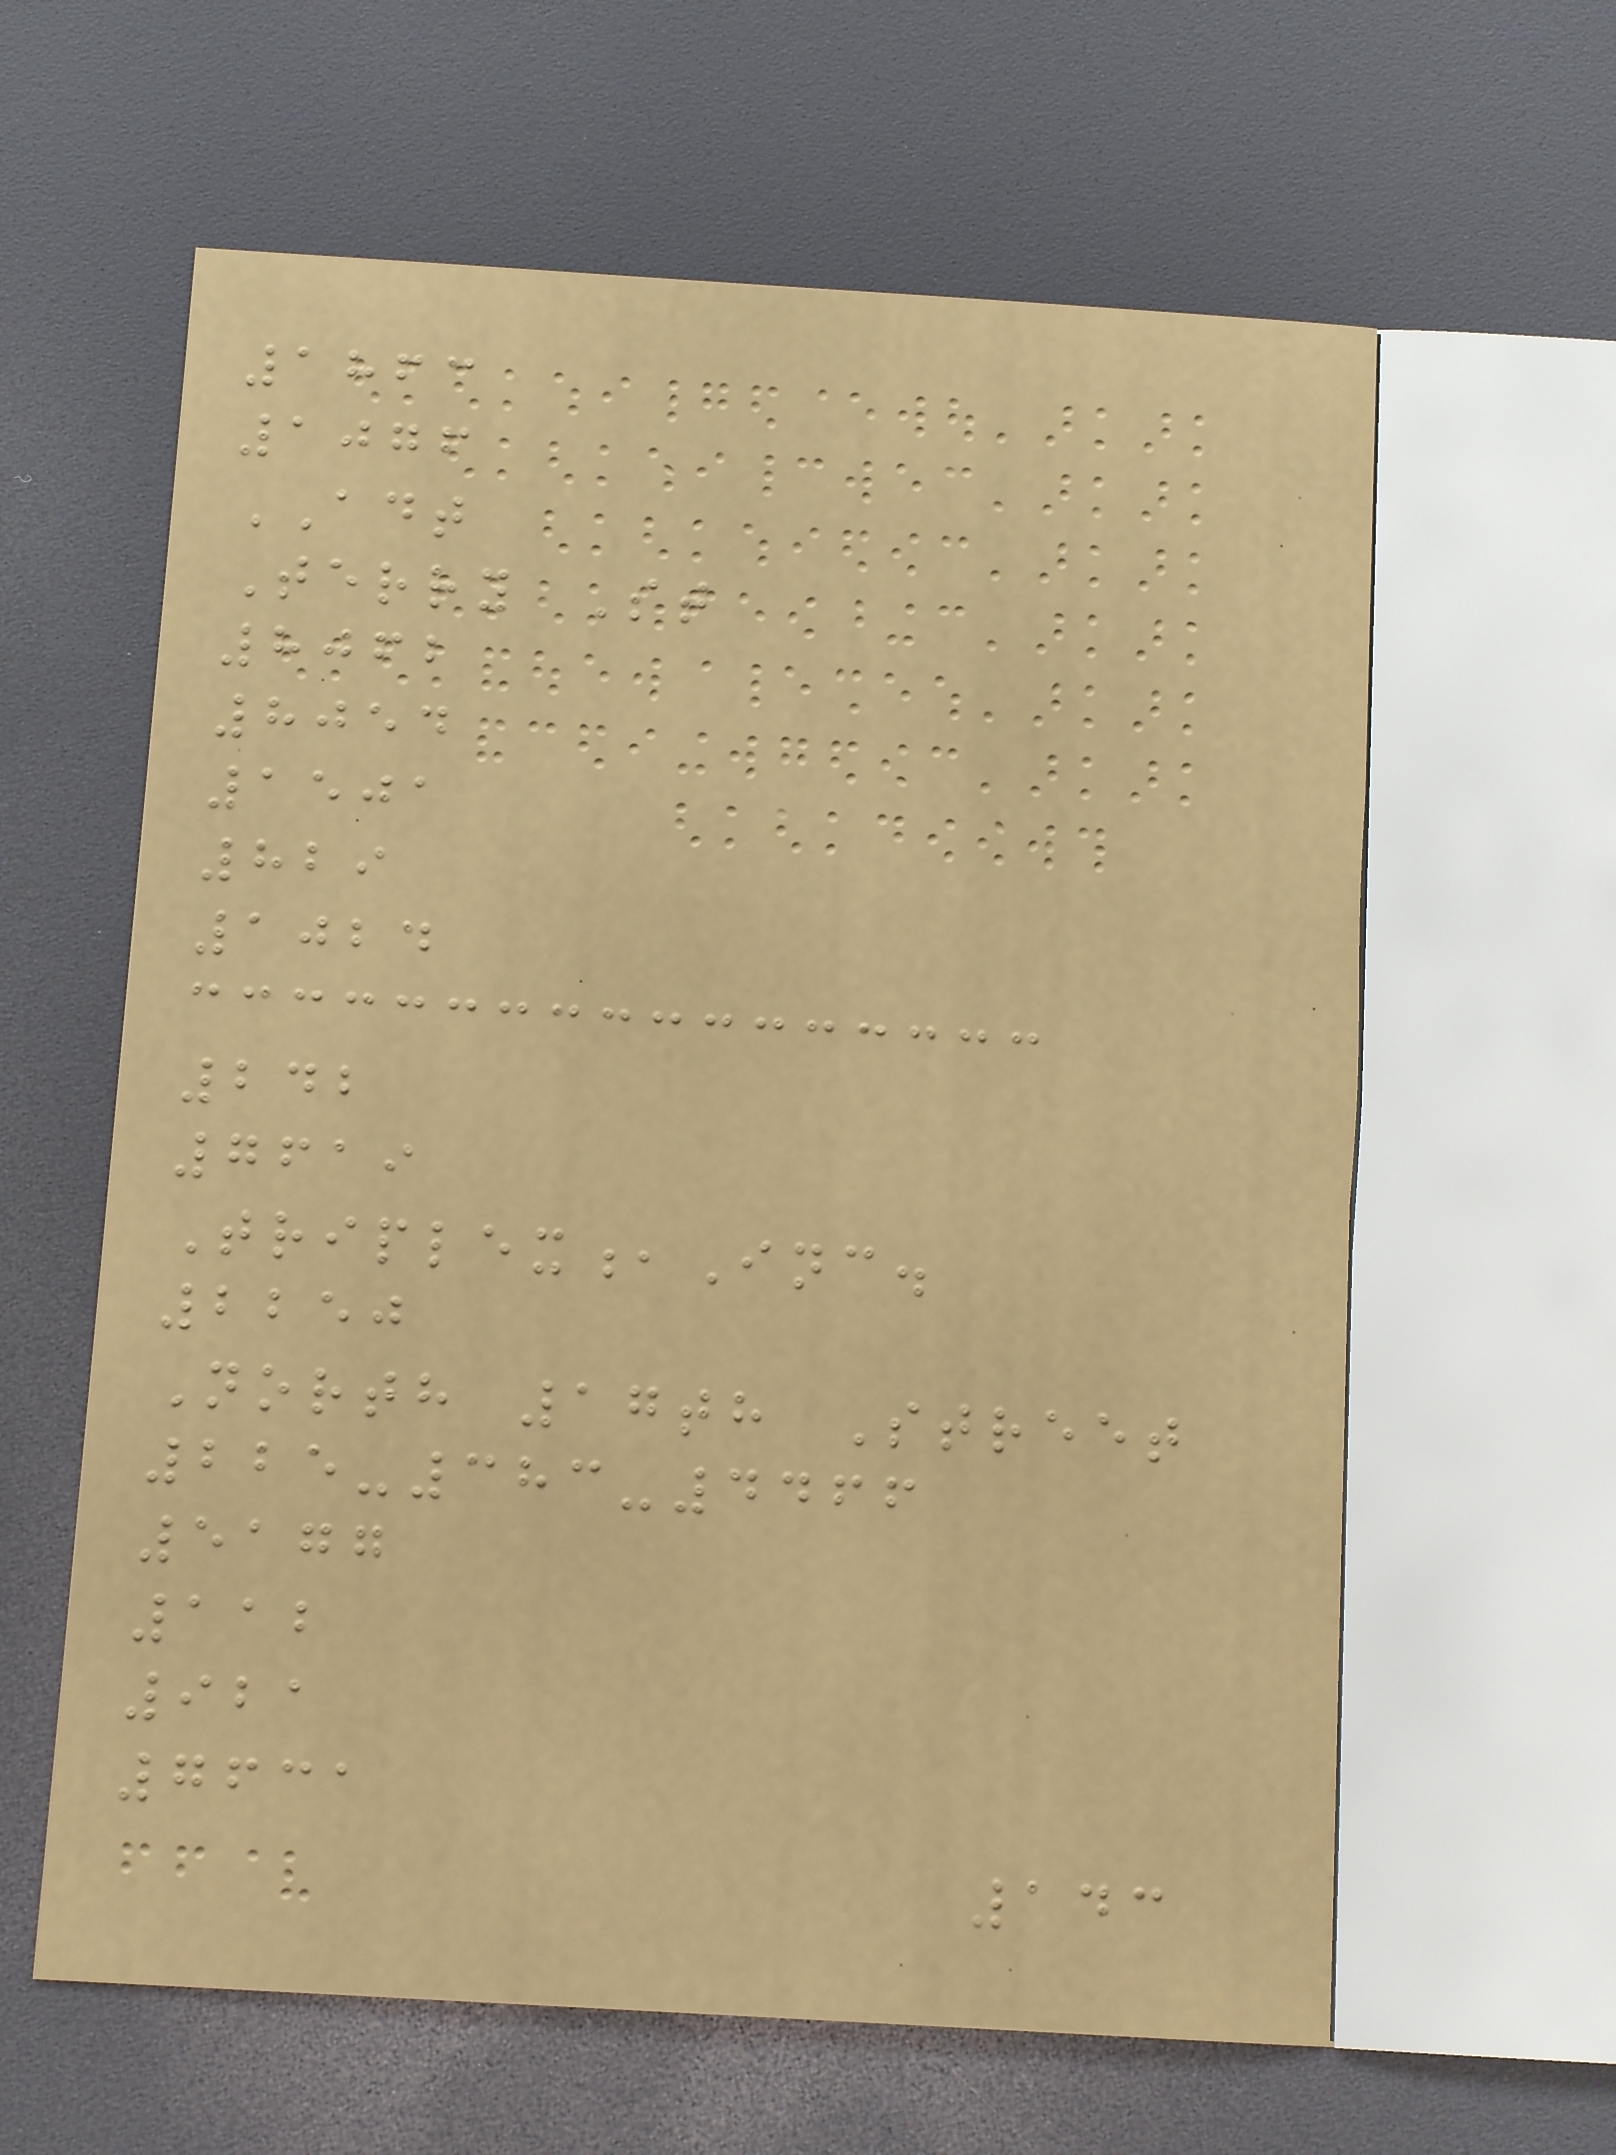1863
1076
ADT
Terry St
8062
8054
1501
829
1024
242
7619
Triplex,Inc.
2250
North 17th Street
225-383-4466
5177
112
921
7631
143
